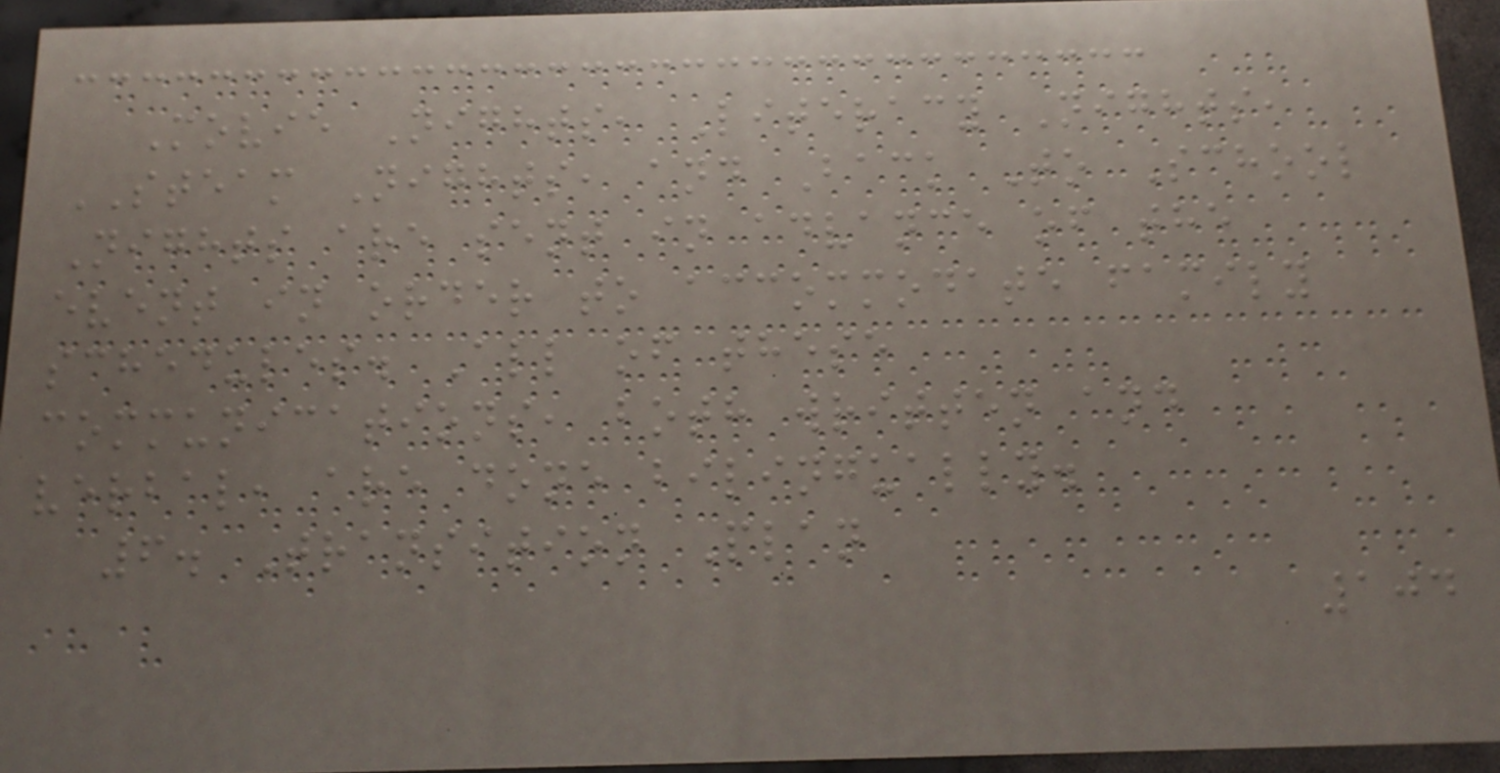Movie Nights, Literacy Nights,
STEAM Nights, and Back To School
Nights are sent in advance of the
event in order to accommodate family
schedules. All of these
communications, both written and
verbal, are done bilingually.
6. Transition Plan
104
